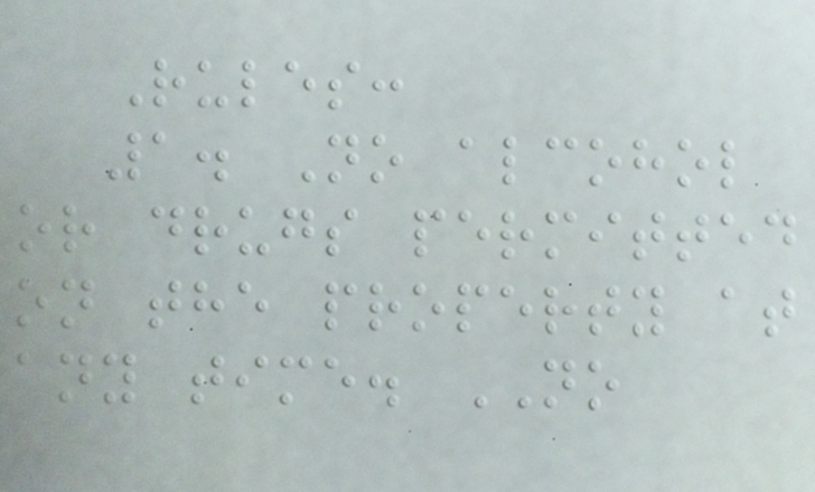Rules:
1. No alcohol
or drugs permitted
on the property at
any time. NO
